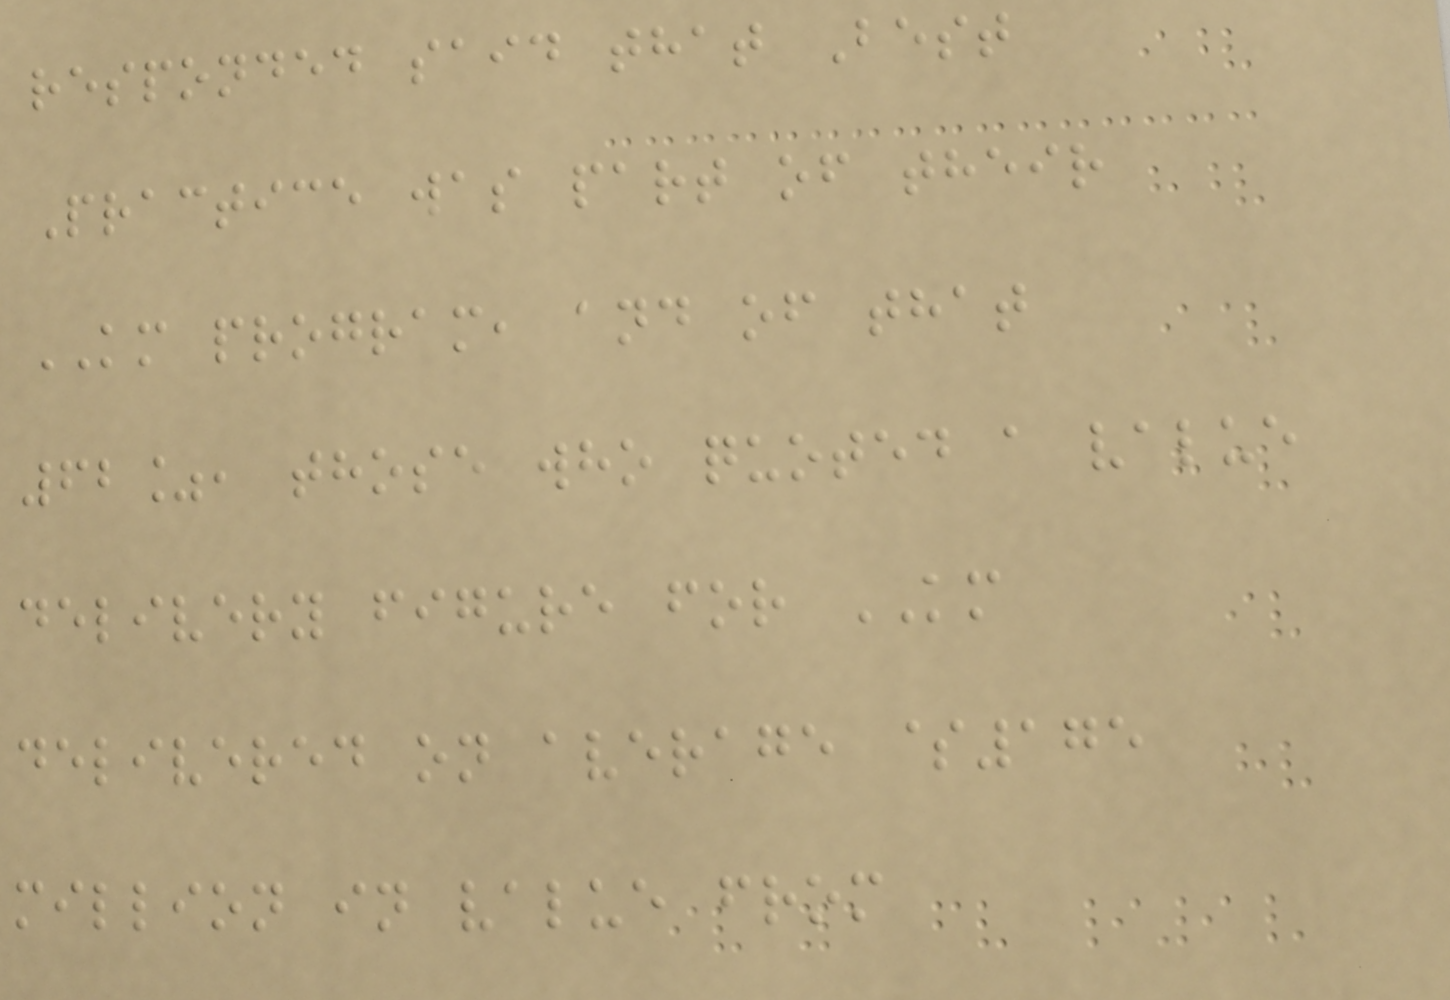responded said that Best
Practice was part of their
KM program, and of that
62%, those who quoted a value
delivery figure for KM
delivered on average $175
million in value from
